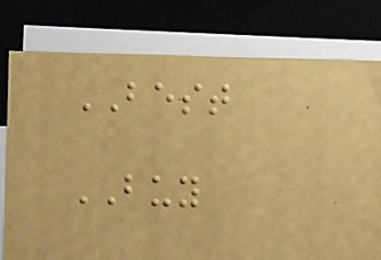BEST
BUY
